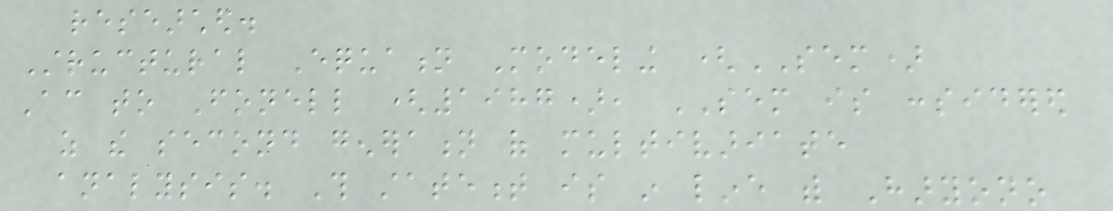researched.
Structural Equation Modeling (SEM)
According to Fonell (1987), SEM is considered
as the second generation of multivariate
analysis. This statement is in line with Haryono
